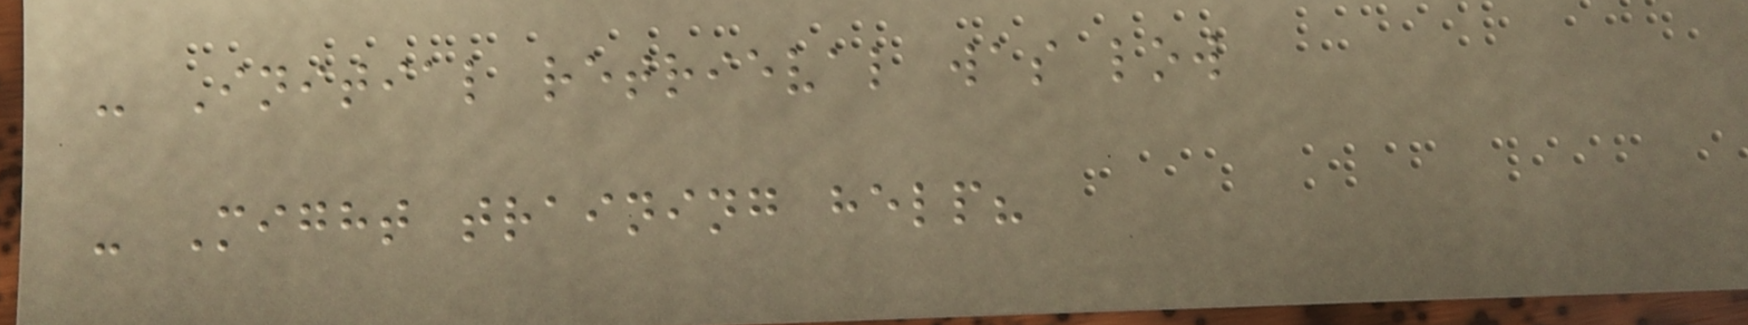- Initial retrieval was low
- Might training help?
